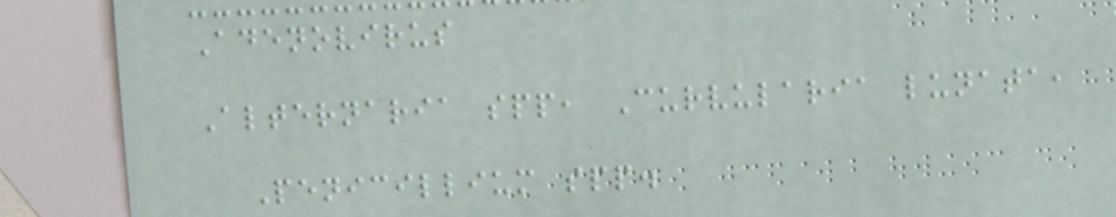Adenovirus
Alternaria spp, Curvularia lunata,
Penicillium spp.
